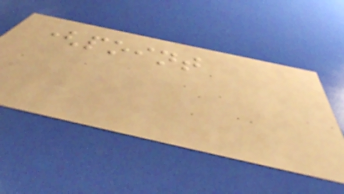(point
